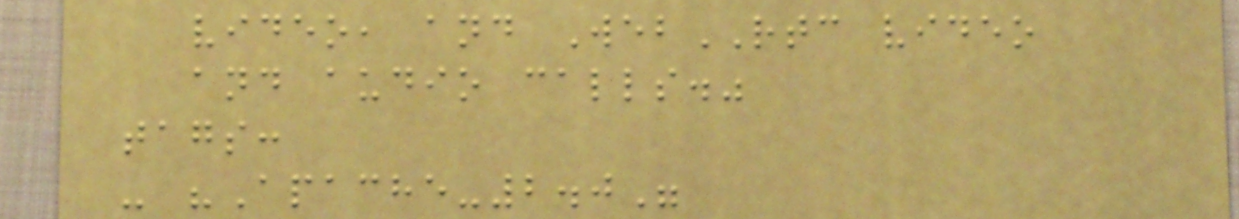video, and WebRTC video
and audio calls."
tags:
- "Apache-2.0"
